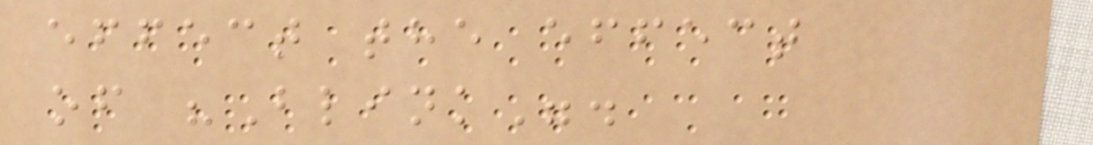effect the effect
of "Blink".
